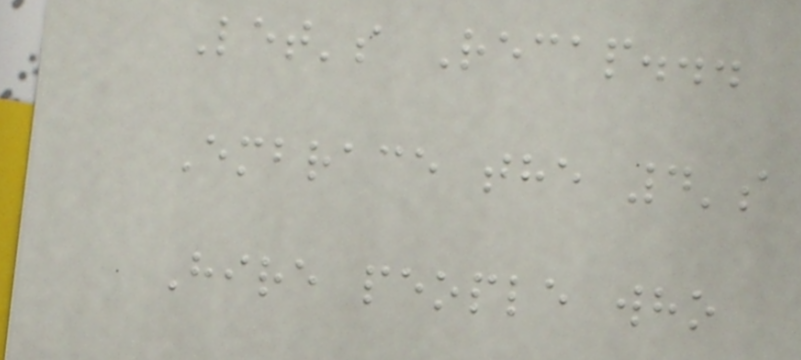Let's Recap...
Embrace the 4's
Hire people who
